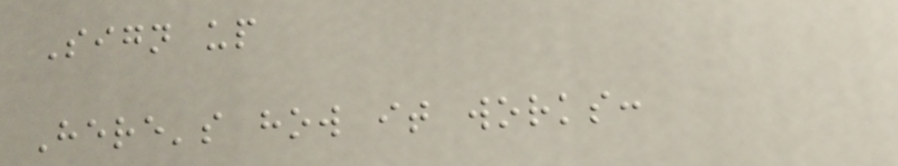Sign up
Here's how it works:
